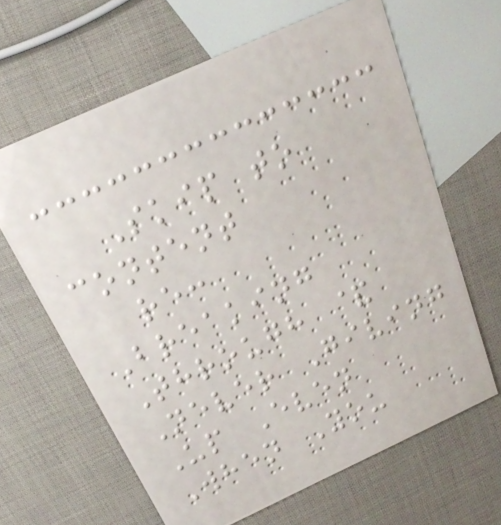Skip to
content
re:
Breaking
Through &
Never Giving
Up Even
When You
